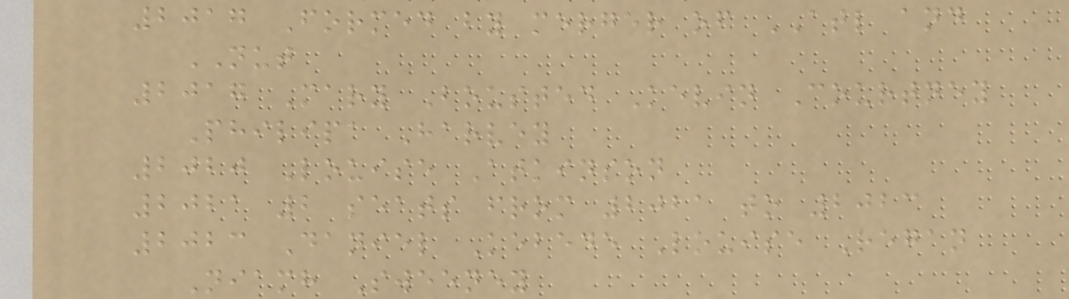2017 Formed by merger of ATL and
NUT
2017 Mary Bousted Kevin Courtney
Philipa Harvey
2020 Louise Atkinson
2021 2 seats from 2021 to 2023
2023 Daniel Kebede Louise Regan
Niamh Sweeney
